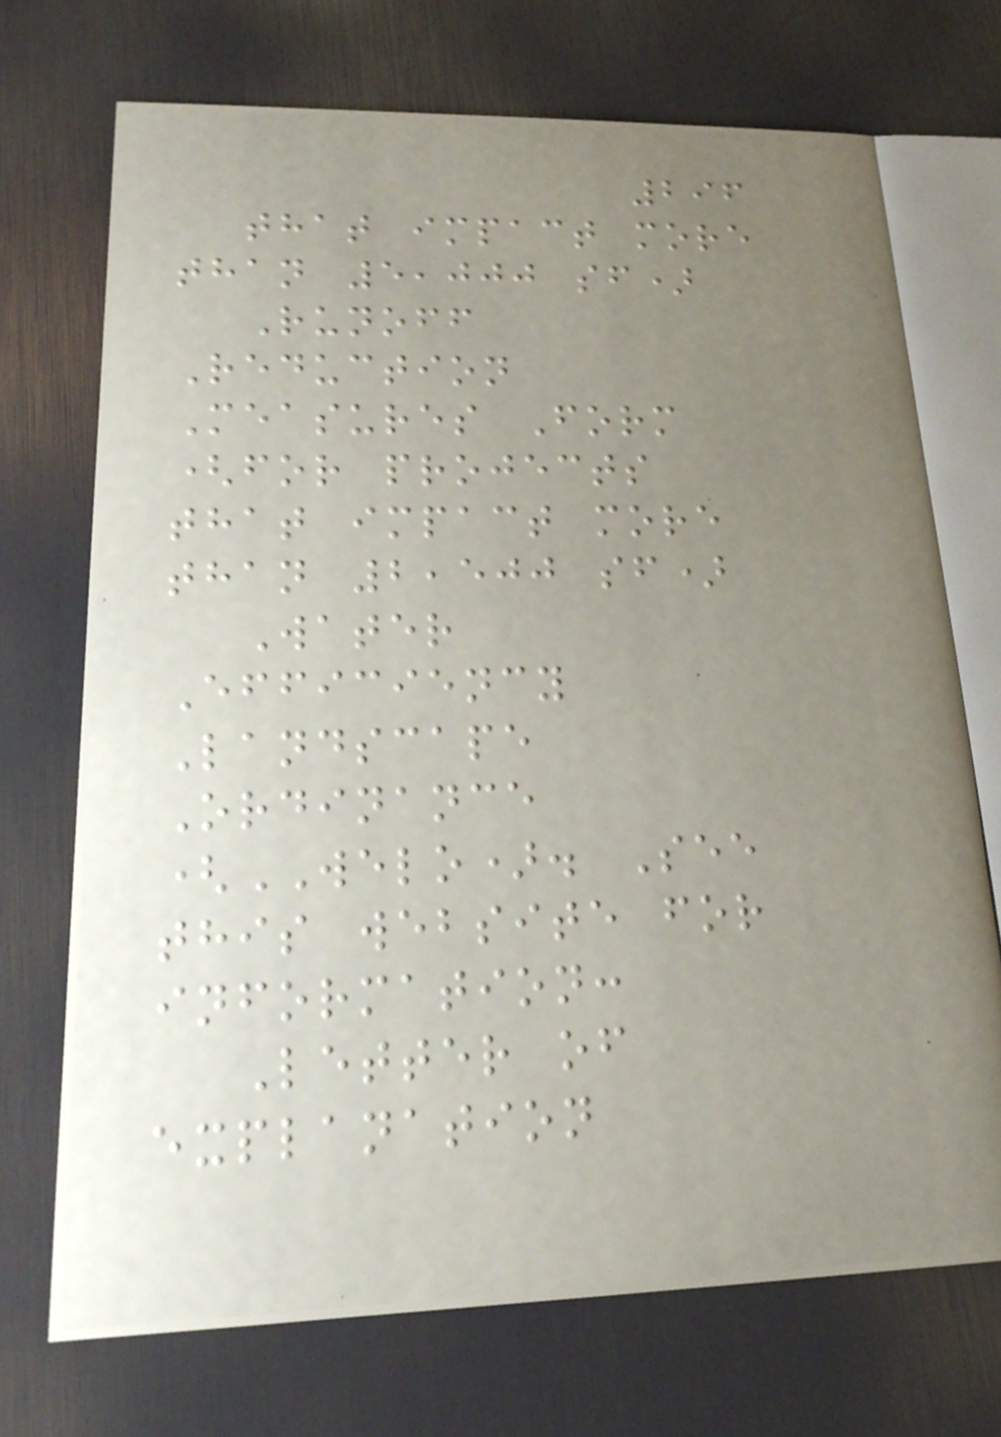296
that impact more
than 5,000 sf)
Runoff
Reduction
Measures Form
(for projects
that impact more
than 2,500 sf)
Water
Efficiency
Landscape
Ordinance
(WELO). See
this website for
information:
Letter of
explanation
